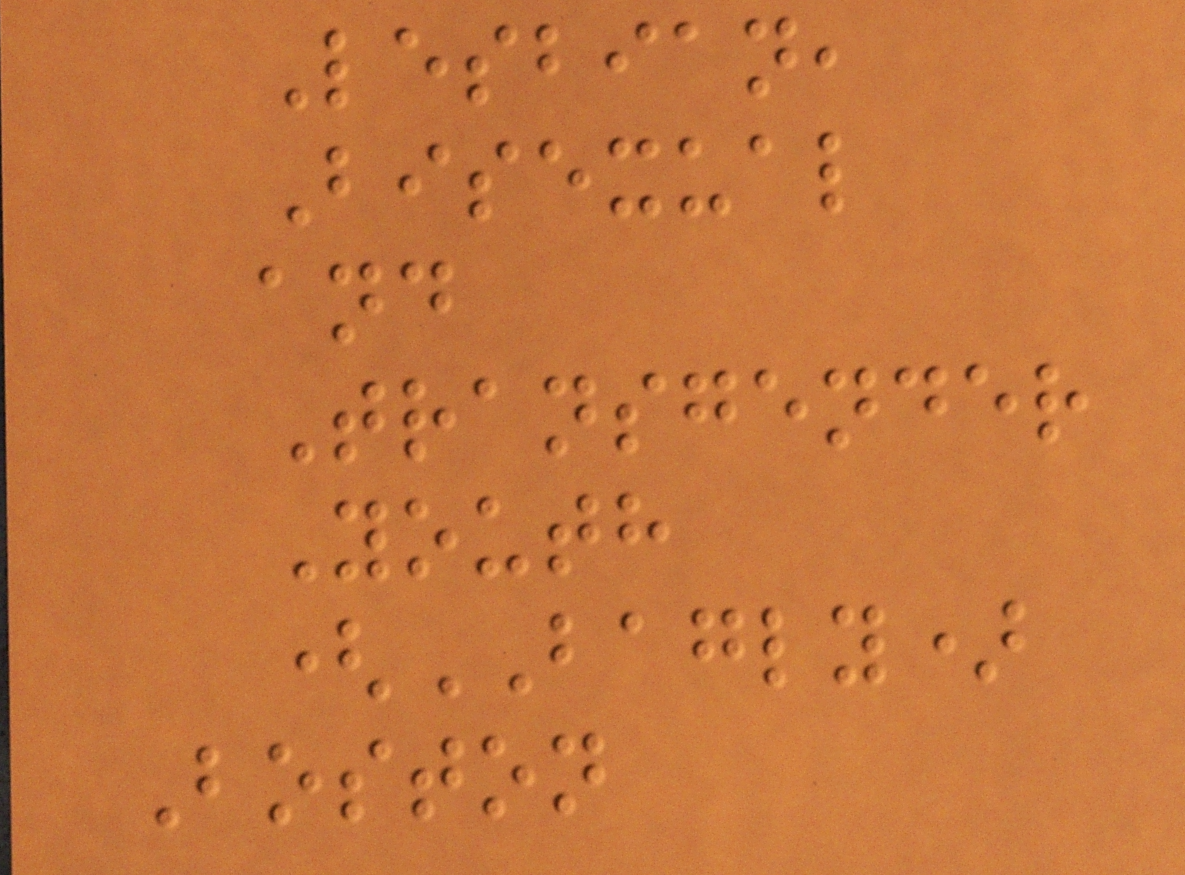Lesbian,
Bisexual
and
Transgender
Youth
(BAGLY)
Boston
